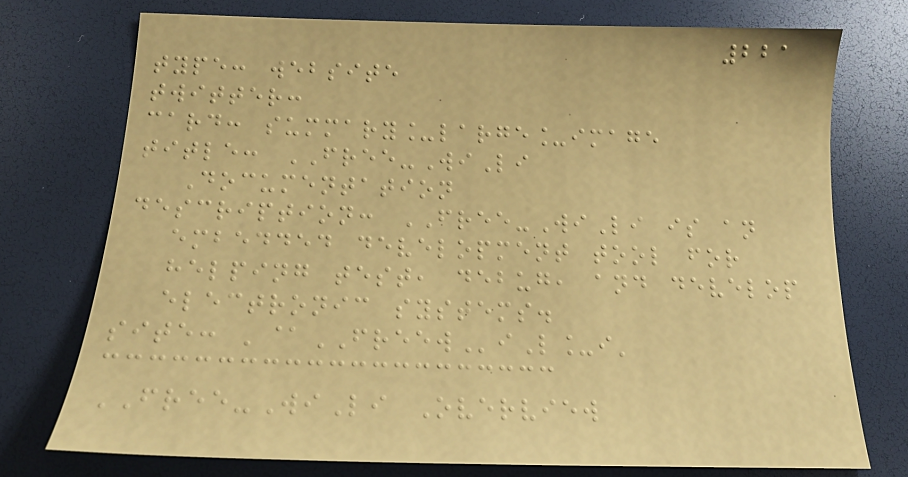221
type: website
twitter:
card: summary_large_image
title: FREE-WiLi
Documentation
description: FREE-WiLi is an
embedded development tool for
helping test, debug, and develop
electronic systems.
site: '@FREEWiL_i'
FREE-WiLi Overview
